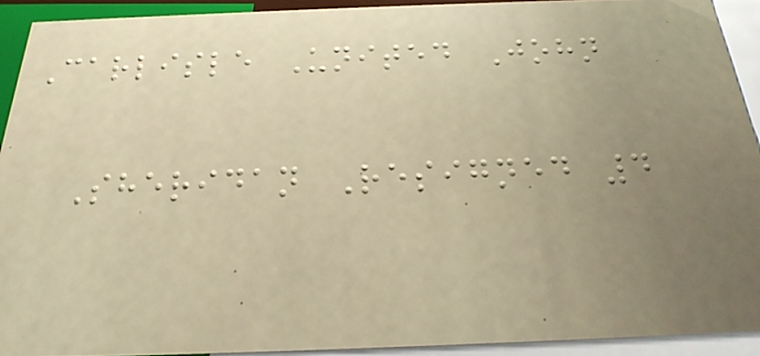Carlisle United John
Sheridan Resigned 4
